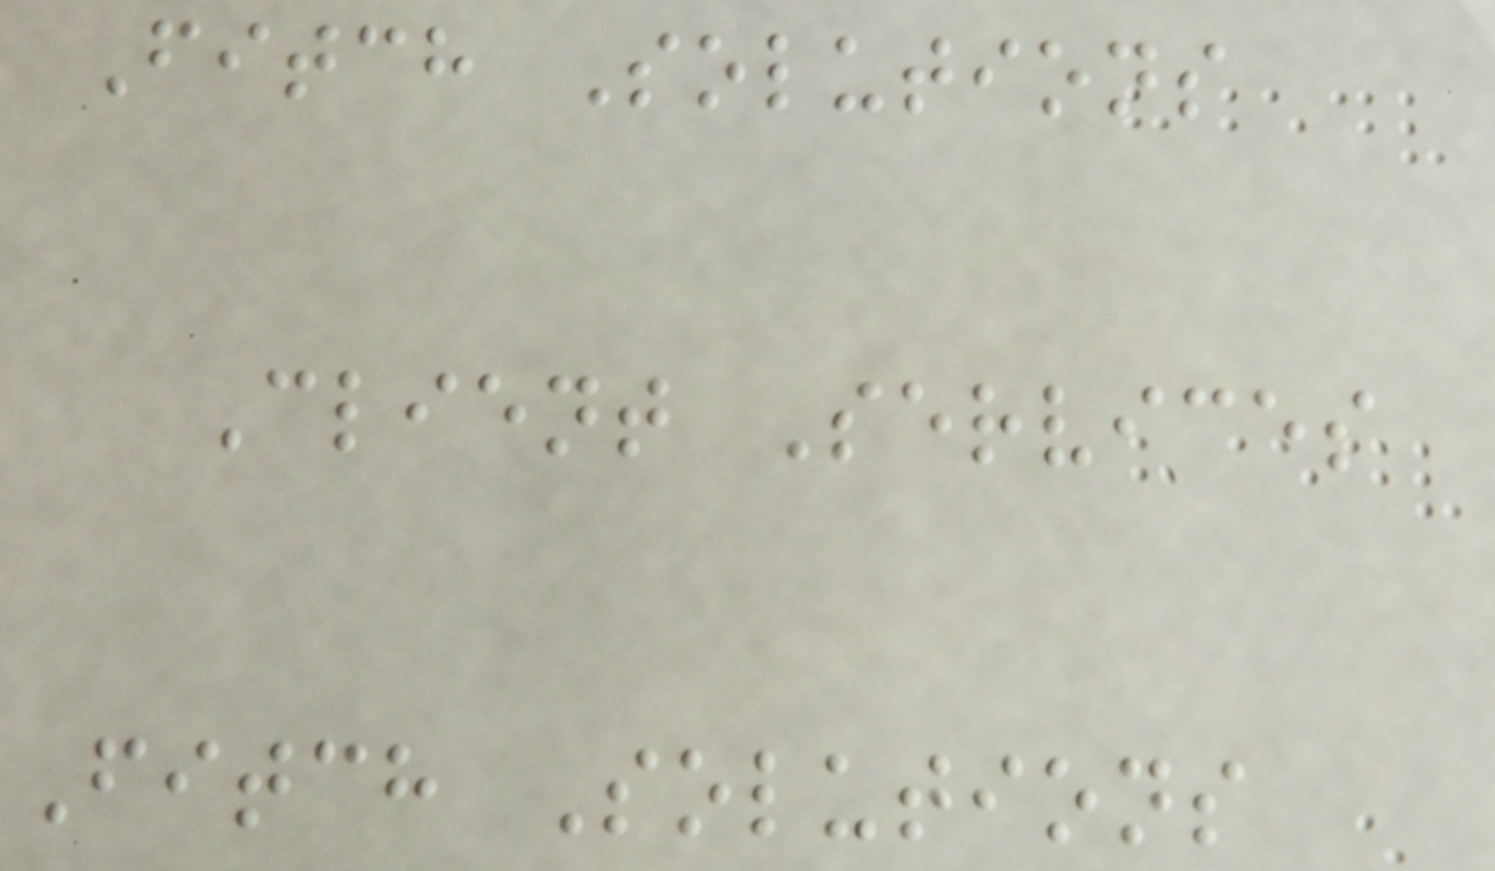Fitch Solutions
Client Services
Fitch Solutions
